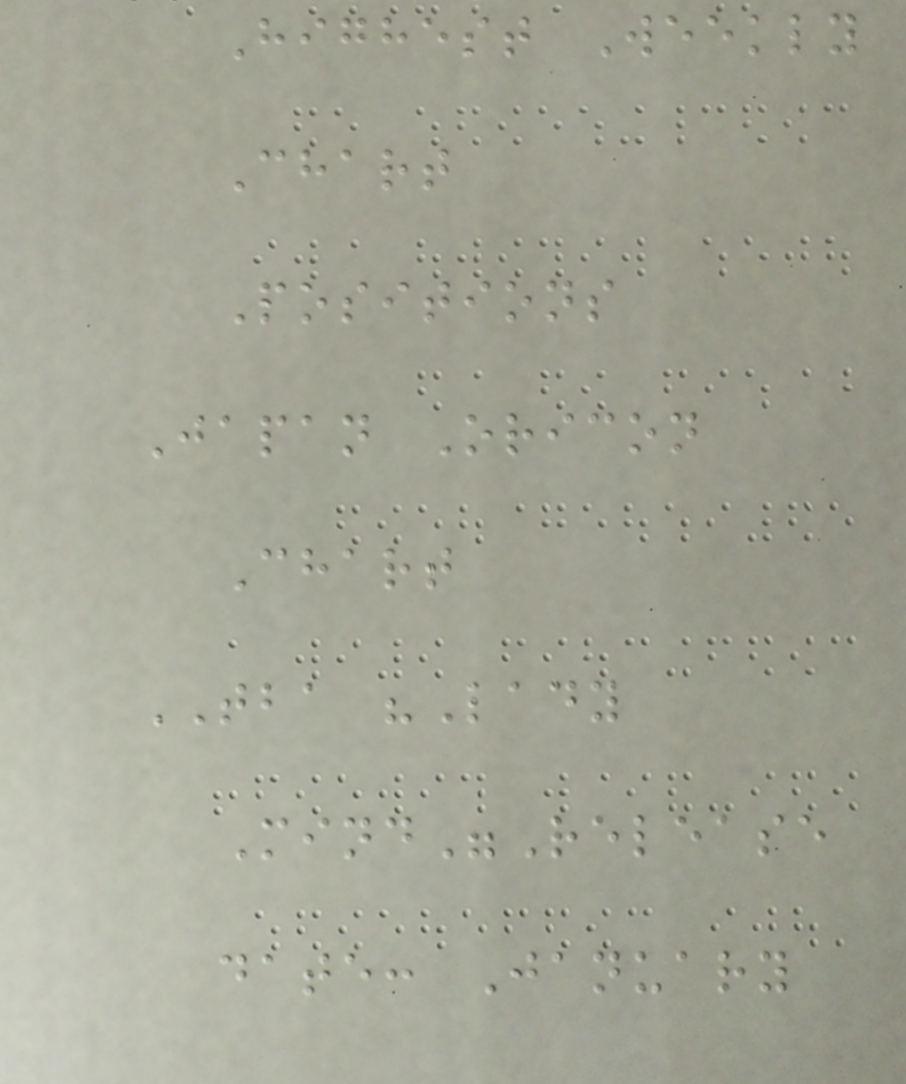Highest Weekly
Chart
Positions
Japan Oricon
Chart
TBA "Lady
Mind"Release
date: January
